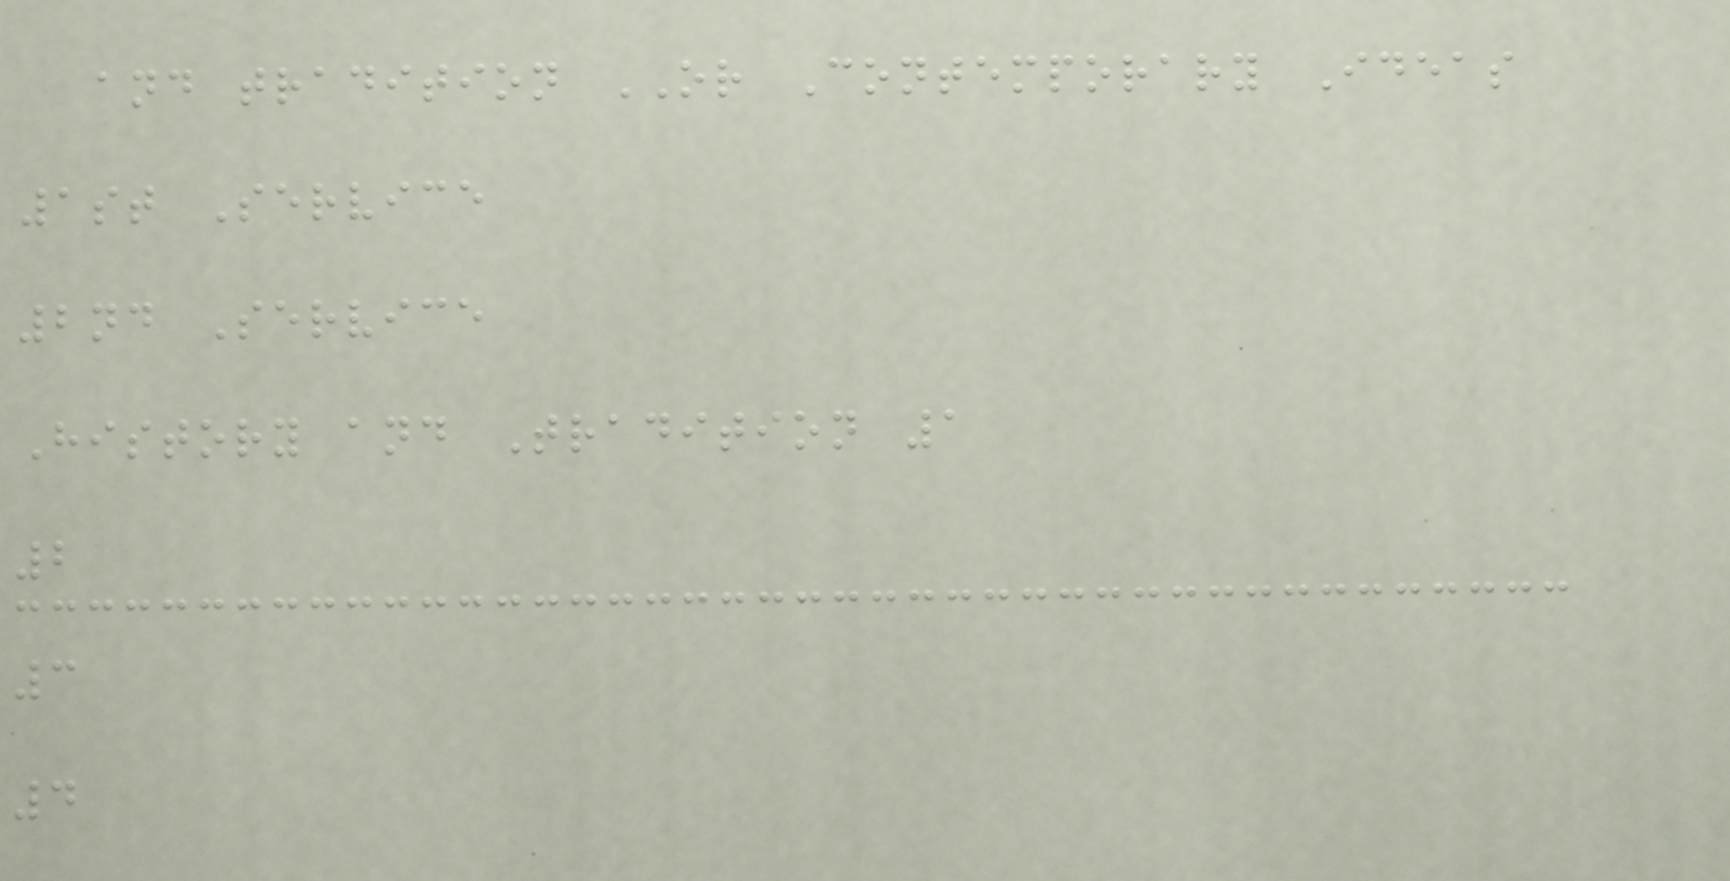and tradition OR Contemporary Ideas
1st Service
2nd Service
History and Tradition 1
2
3
4
